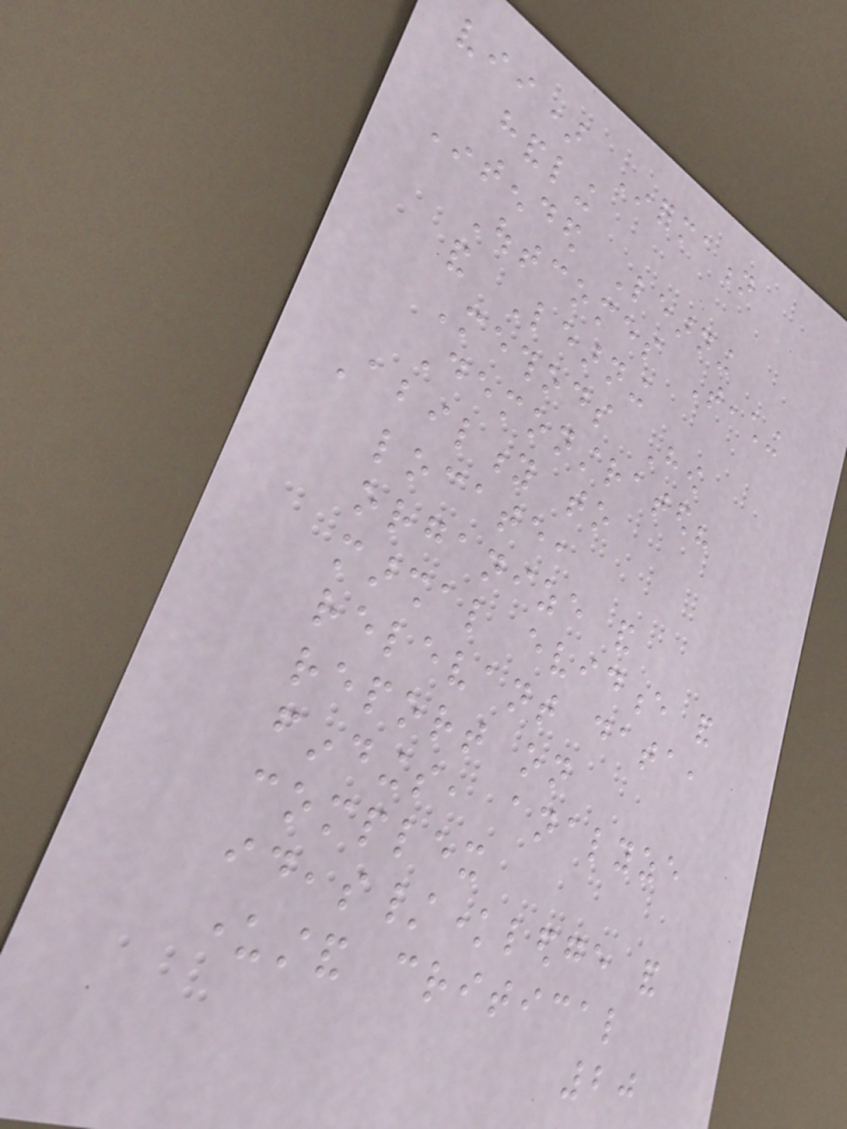vii) Information
handling
Intended Learning
Outcomes Teaching
and Learning
Methods How
Demonstrated?
Ability to
locate,
organize and
marshal evidence and
relevant data,
report on
findings, analyze
complex
ideas/knowledge and
understand critical
20
